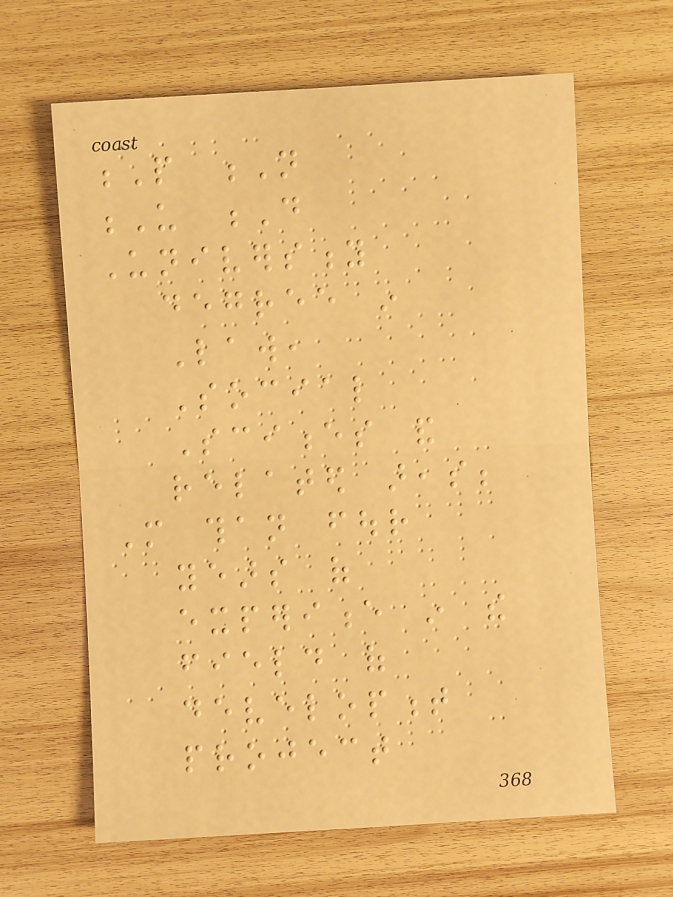P N
U D
University
degree in
Law,
Social
Sciences and
related areas;
More than four
years of
experience in the
field of
development
project
